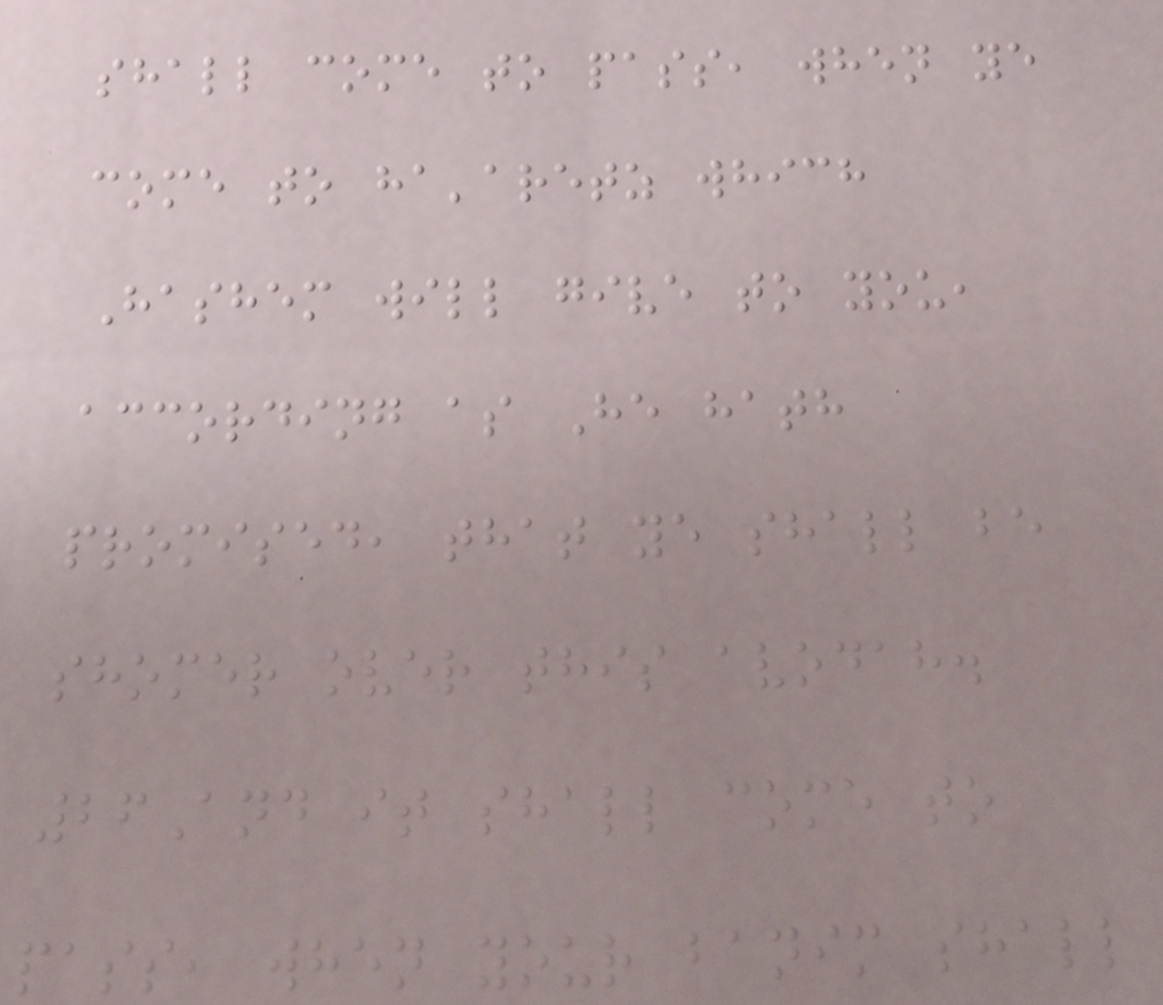shall come to pass, when ye
come to ha'aretz which
Hashem will give to you,
according as He hath
promised, that ye shall be
shomer over this avodah.
26And it shall come to
pass, when your banim shall
